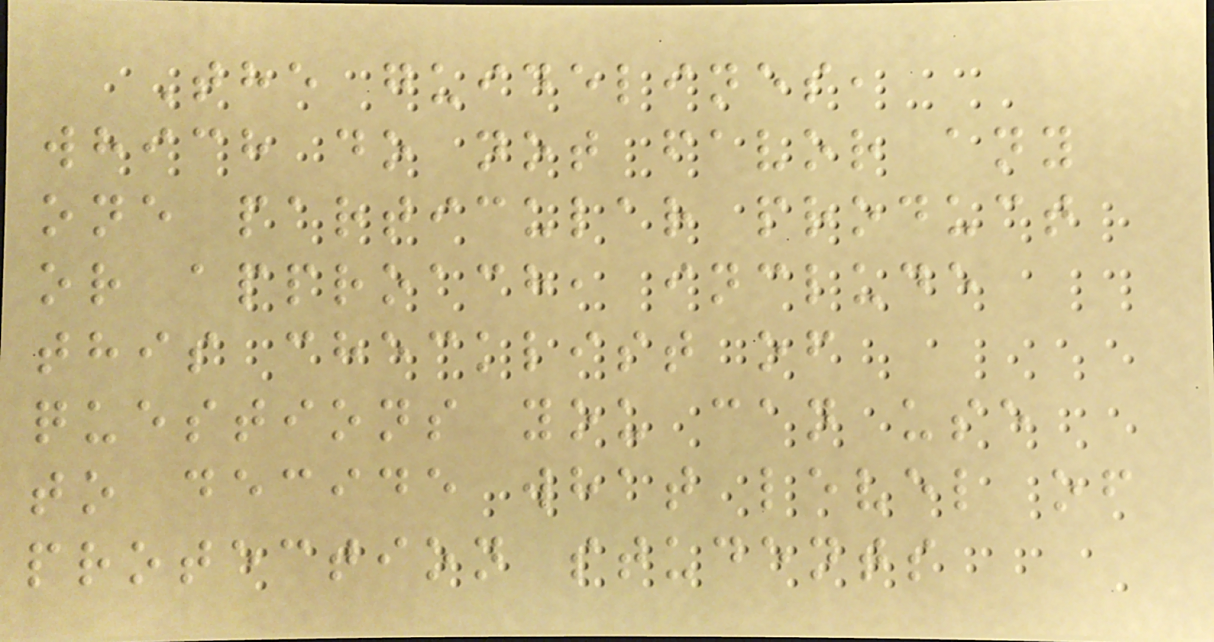The guidelines,
which do not favor any
one particular product
or approach, include
this checklist of
questions you can use
to decide what level of
protection students
